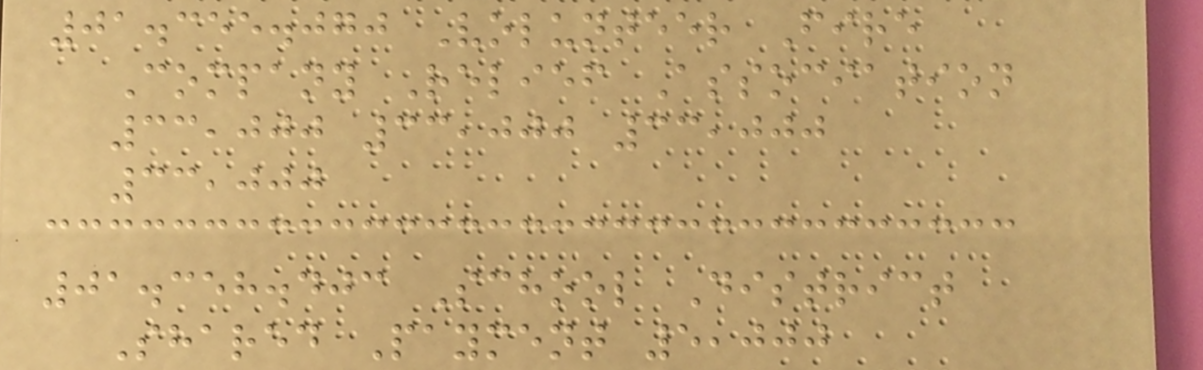01.355.070 Volunteer Fire
Company Relief Association
33,000 33,000 33,000
33,000
01.358.403 School District
Shared Payment 5,000
